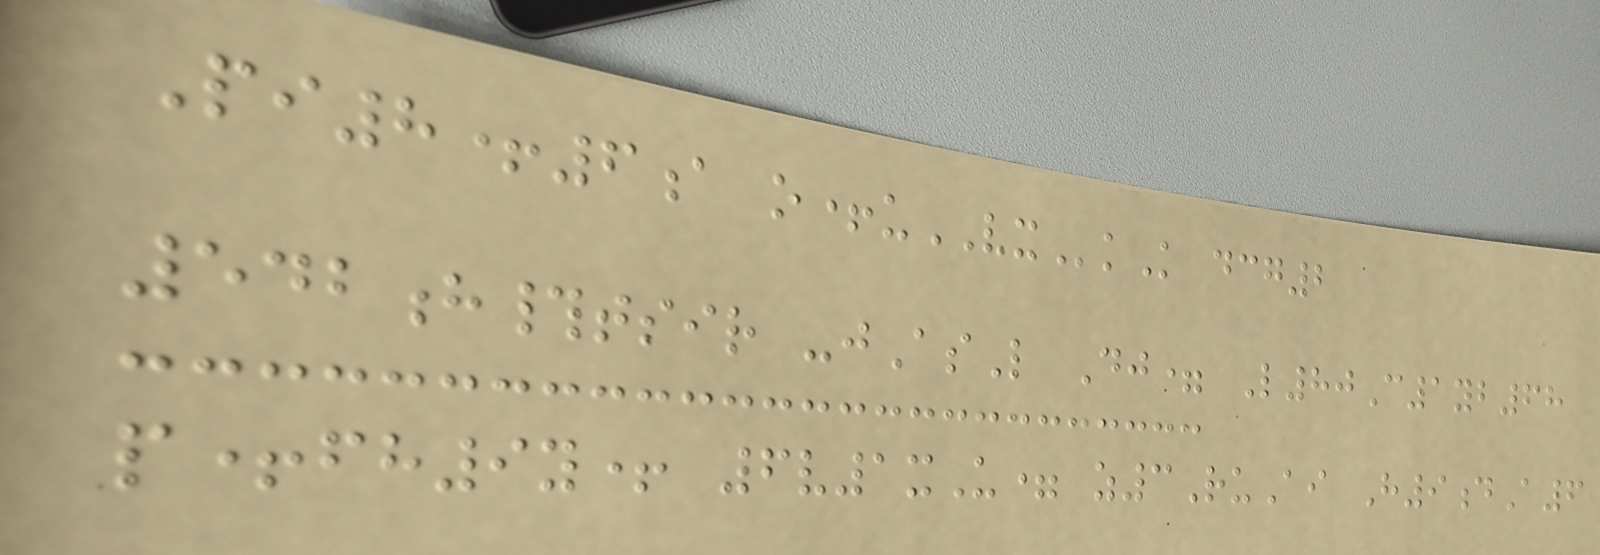Pi8+6a o+uVXkK dcg2
542h#tsir -jAsL Dj= L80C1yb68
p+fh9y+ 6v1xU= z3RuAi H9dA6
